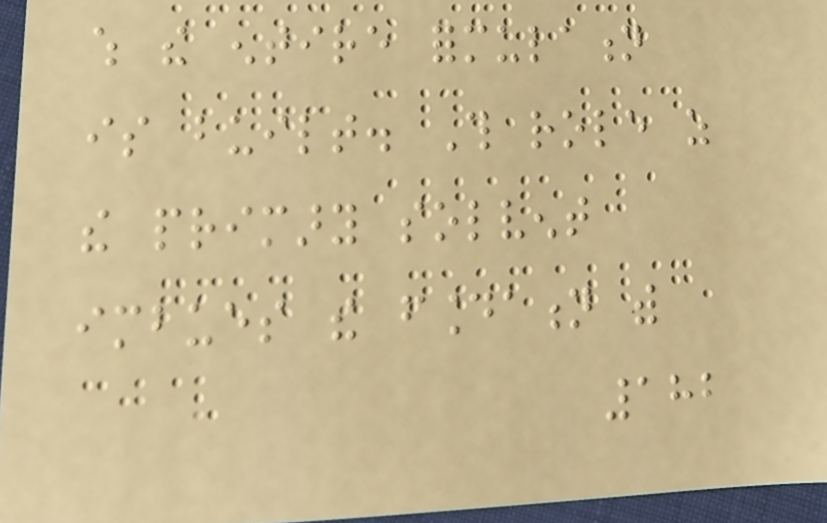which the entire formulation
is built. This role as
the primary solvent
imbues the foundation with
182
